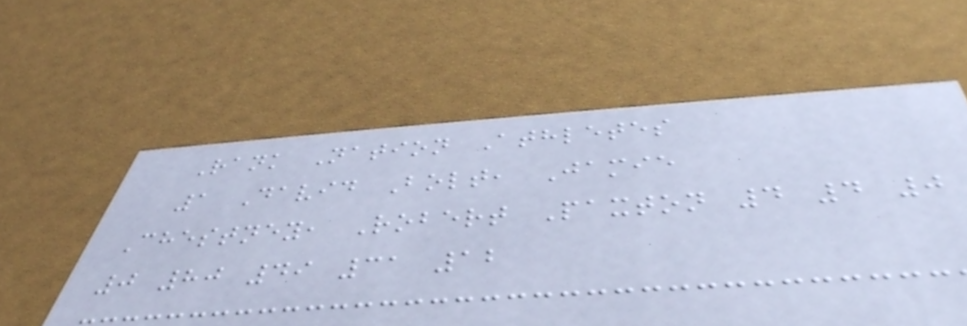Rank Nation Athletes
1 David Bolt, Jamie
Chestney, Robert Paxton 4 4 0
0 80 49 31 12
